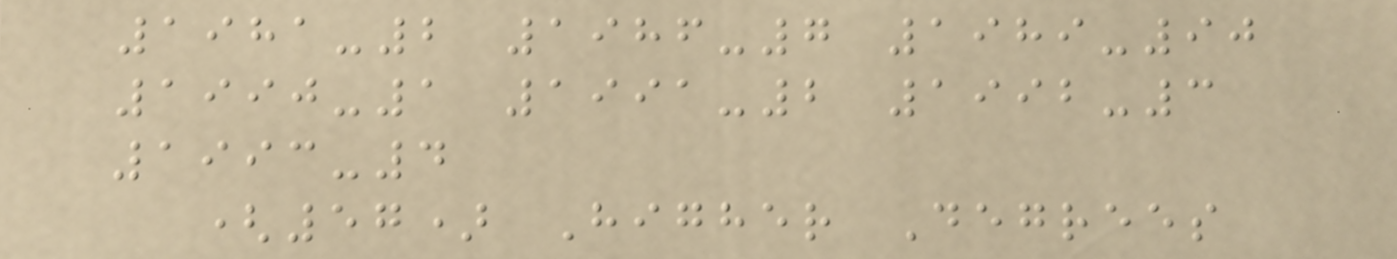1981-2 1986-7 1989-90
1990-1 1991-2 1992-3
1993-4
(57) Higher Degrees
